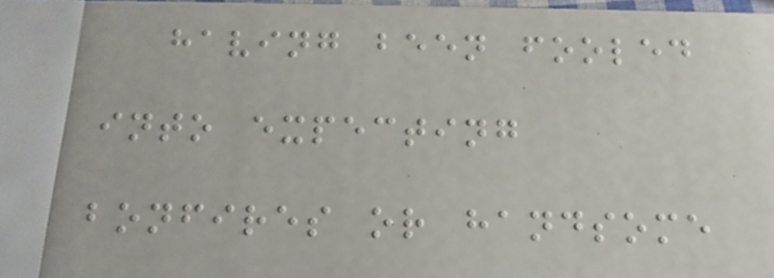having been fooled
into expecting
bonfires or handsome
